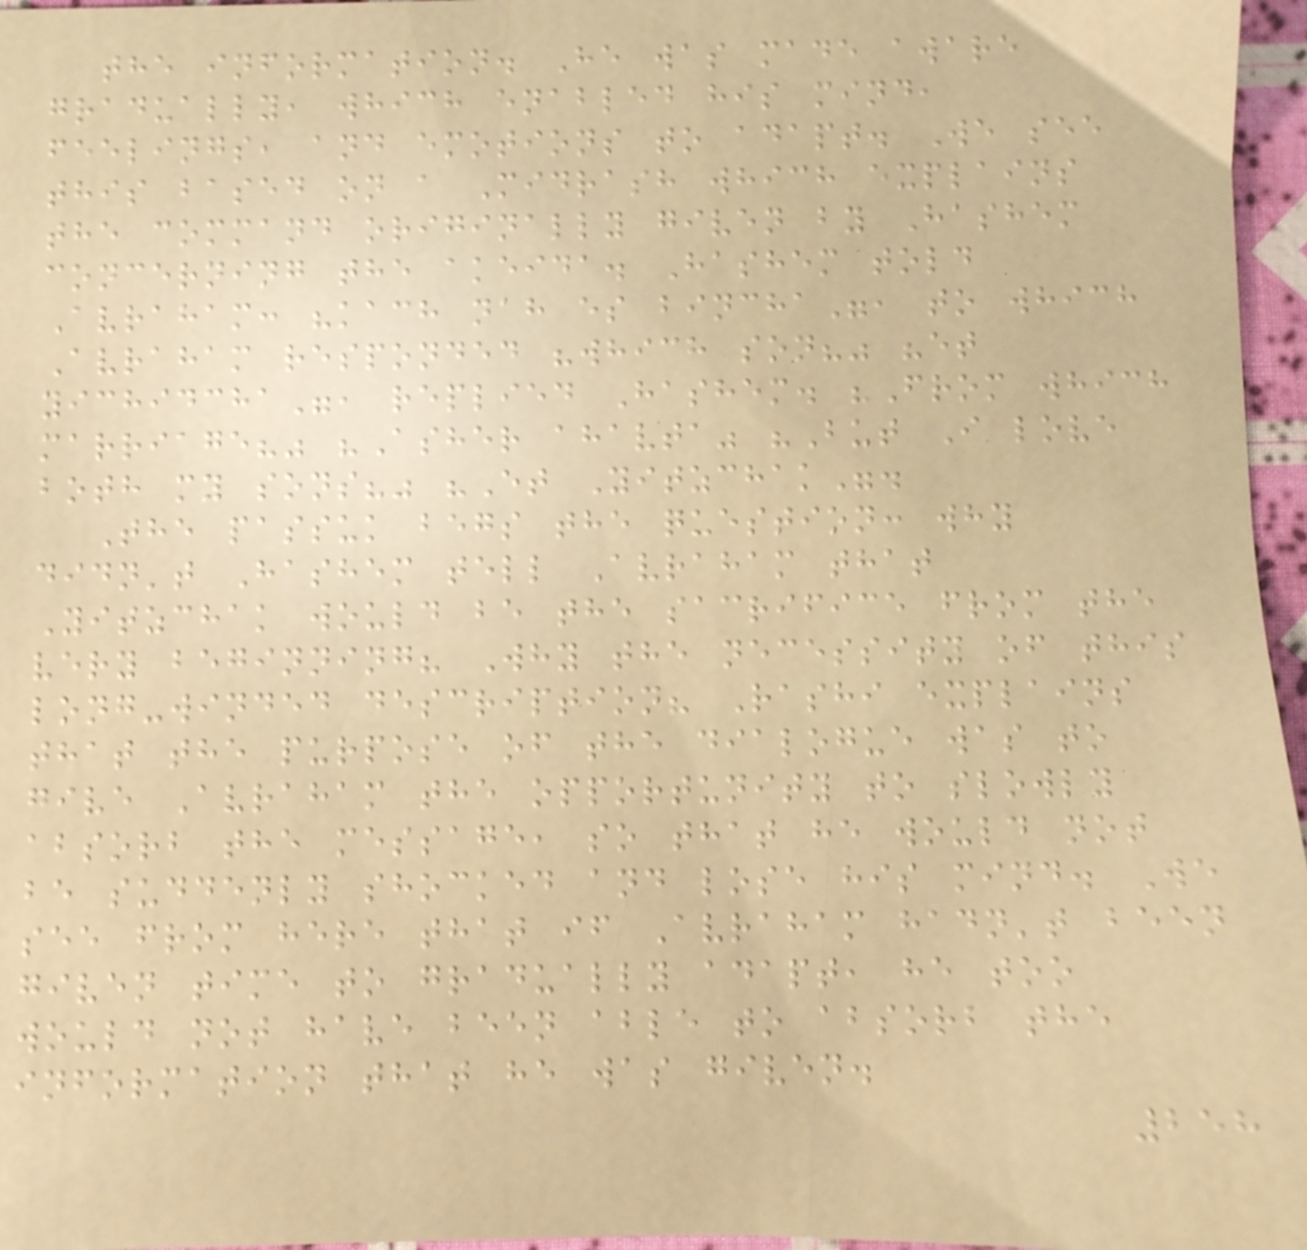the information. He was made aware
gradually, which enabled his mind,
feelings, and emotions to adapt. We see
this based on a Midrash which explains
the command originally given by Hashem
concerning the akeida. Hashem told
Avraham: "kach nah es bincha", to which
Avraham responded "which son?" "et
yichidcha", replied Hashem. "From which
marriage?" "Asher ahavta" "But I love
both my sons?" "Et Yitzchak".
The passuk begs the question: why
didn't Hashem tell Avraham that
Yitzchak would be the sacrifice from the
very beginning? Why the necessity of this
long-winded description? Rashi explains
that the purpose of the dialogue was to
give Avraham the opportunity to slowly
absorb the message, so that he would not
be suddenly shocked and lose his mind. We
see from here that if Avraham hadn't been
given time to gradually adapt, he too
would not have been able to absorb the
information that he was given.
258
